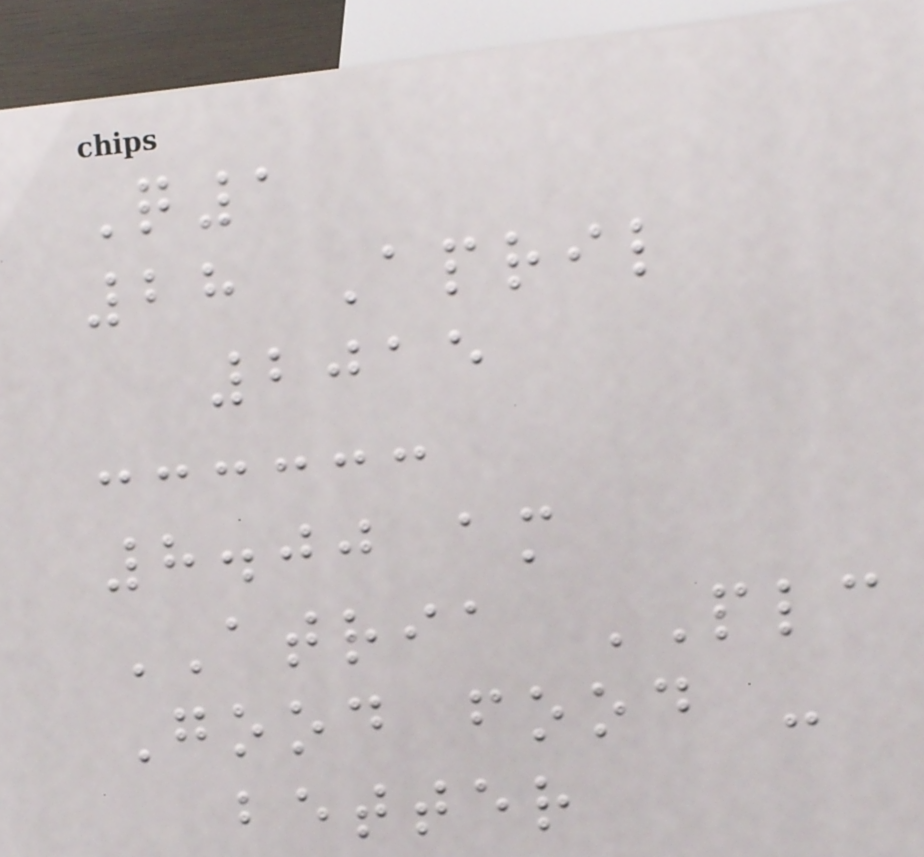Q1
28 April
2015
8.00 am
ATRIA PLC
Good food -
better
